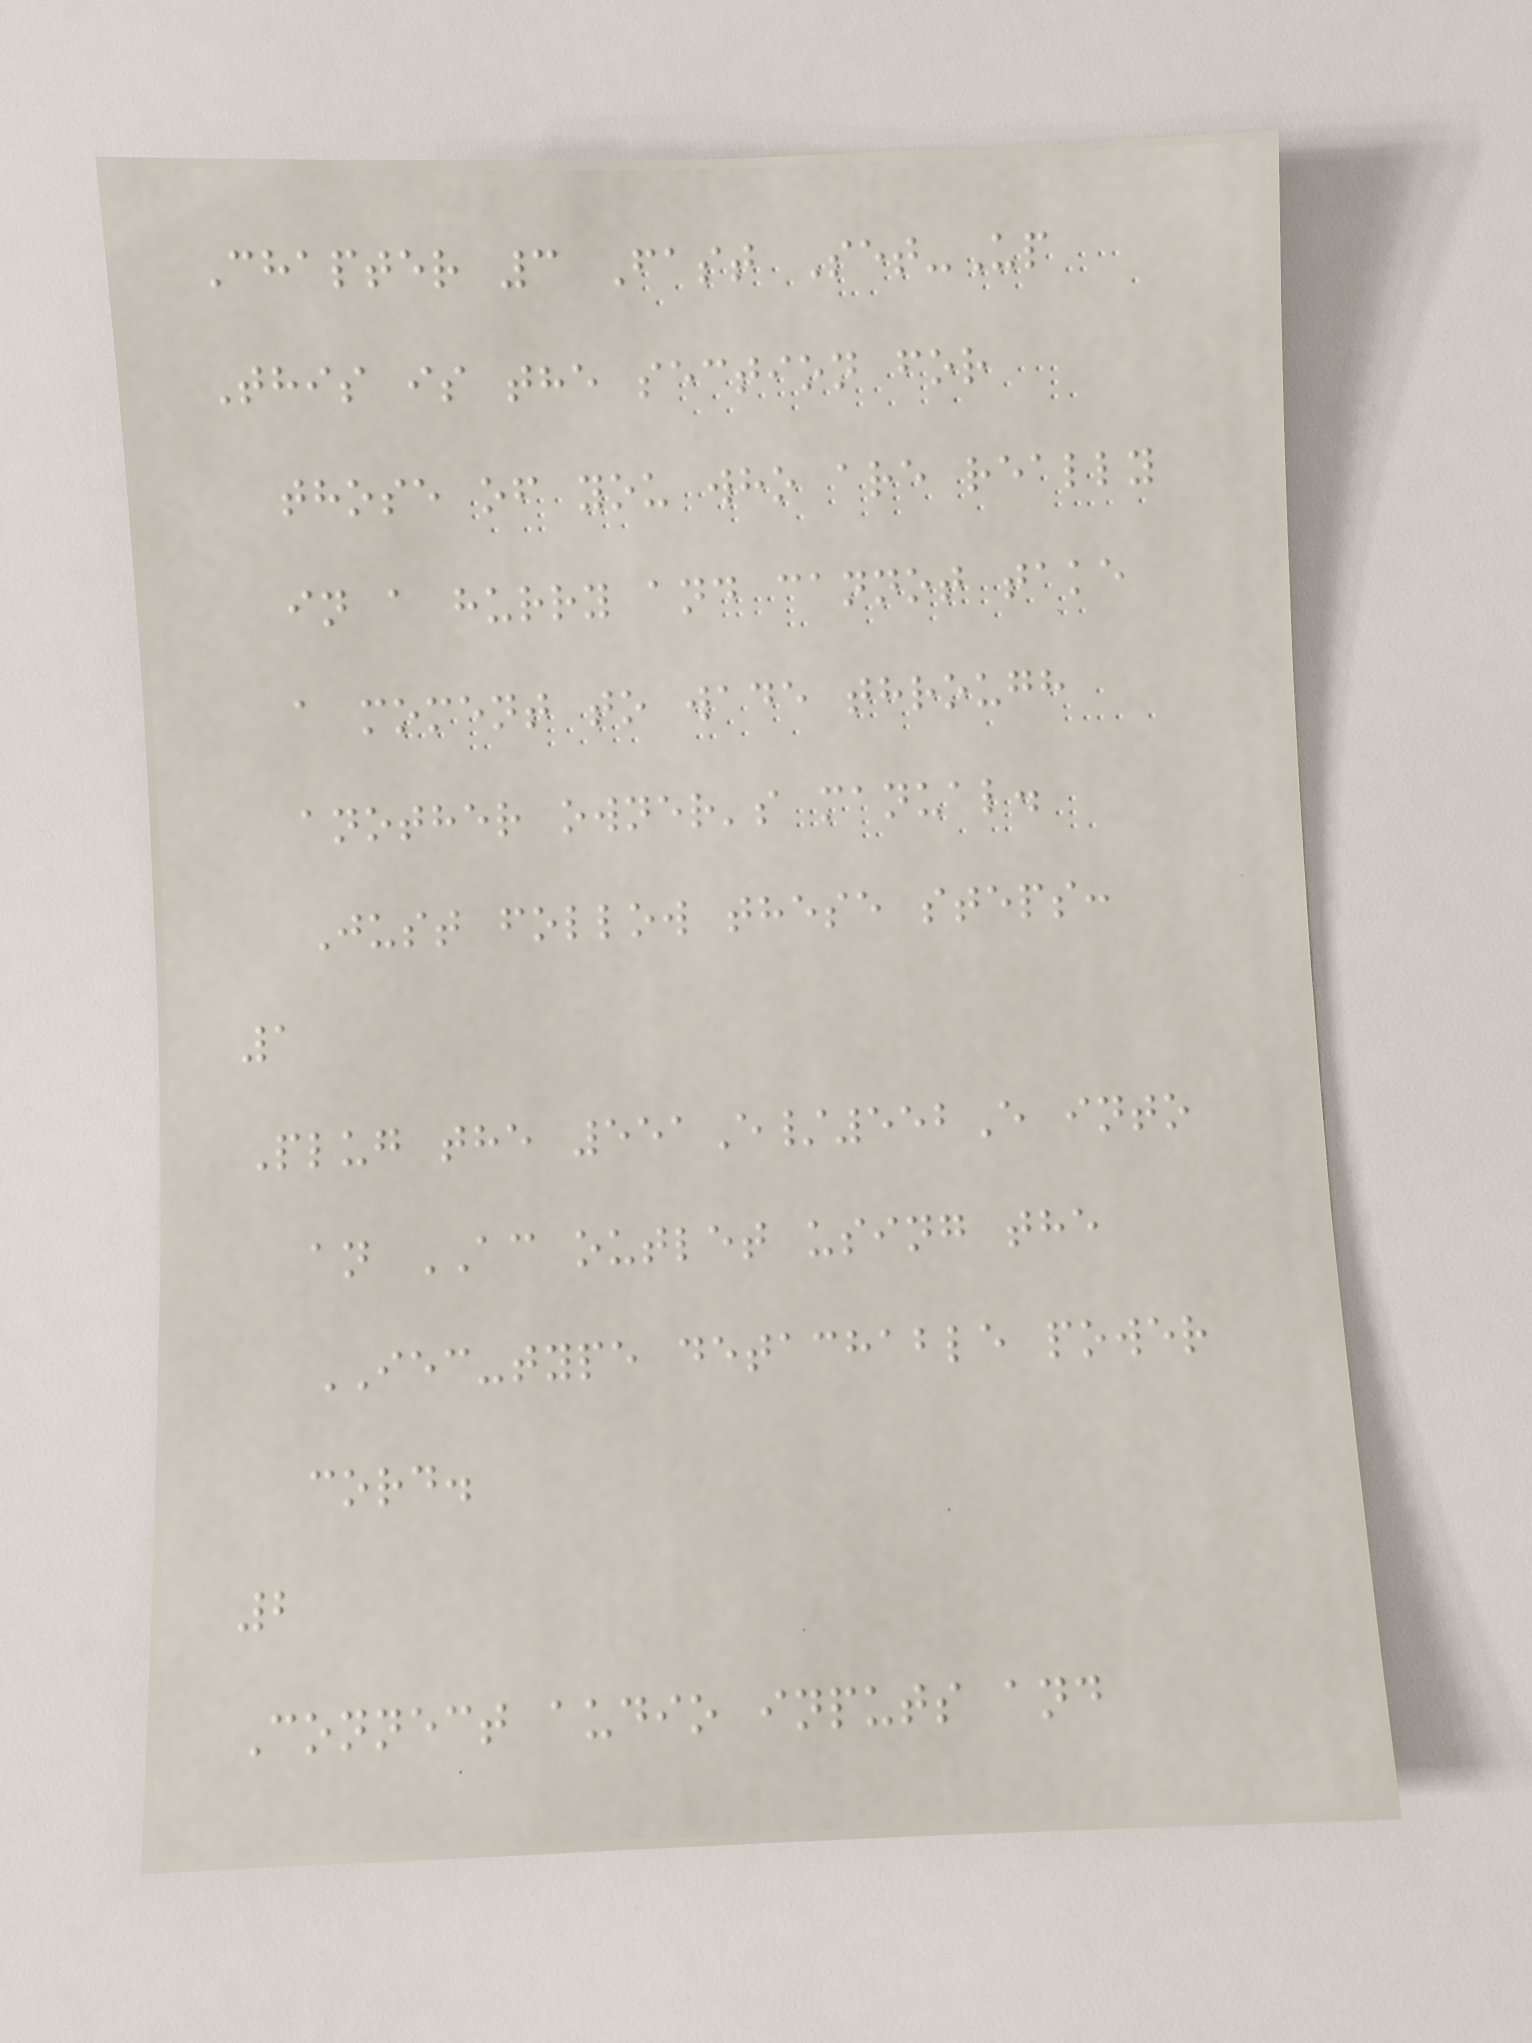Chapter 3 Fast Set-Up
This is the section for
those of you who are really
in a hurry and cannot take
a moment to wade through
another owner's manual.
Just follow these steps:
1
Plug the 551E/552E into
an AC outlet using the
IEC-type detachable power
cord.
2
Connect audio inputs and
